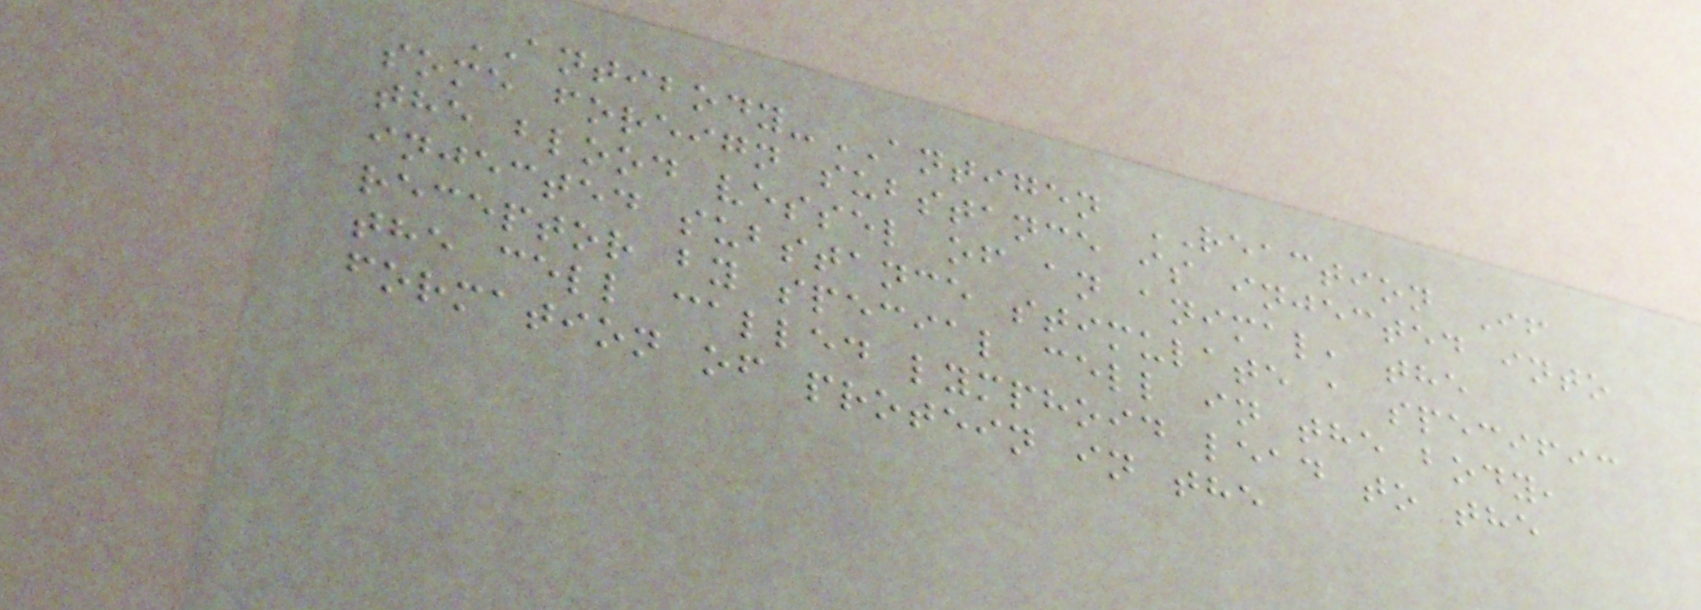ANTIBODY-ANTIGEN REACTION If
some foreign substance is injected into
the blood vessel of an animal, the
injected substance stimulate a specific
receptor by special cell in the body,
the cell called lymphoid lead to the
formation of protein in the
